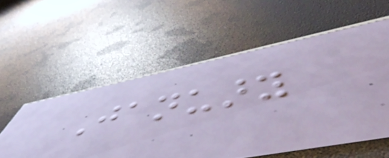January
